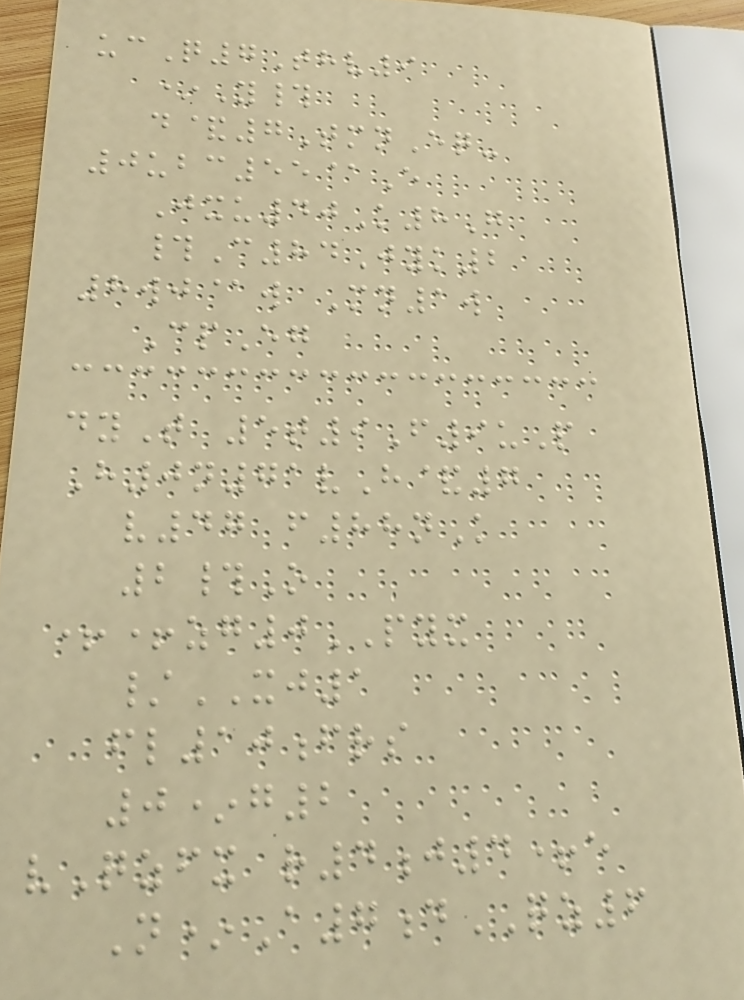ucQ7Thv9
*Y#
d&7TmnEq-
0ubc55@E
Jxu40K8G
#C84Jyk2
8wj@w Mn1w
CpEg
dyT 5t9F9uP
H0n71vH&7
v47 f88nK
2#O
++zg0PYX
/XJ1
fl10frs
0*g2
vQzfx r4j4+e
N*A7dQZ6
